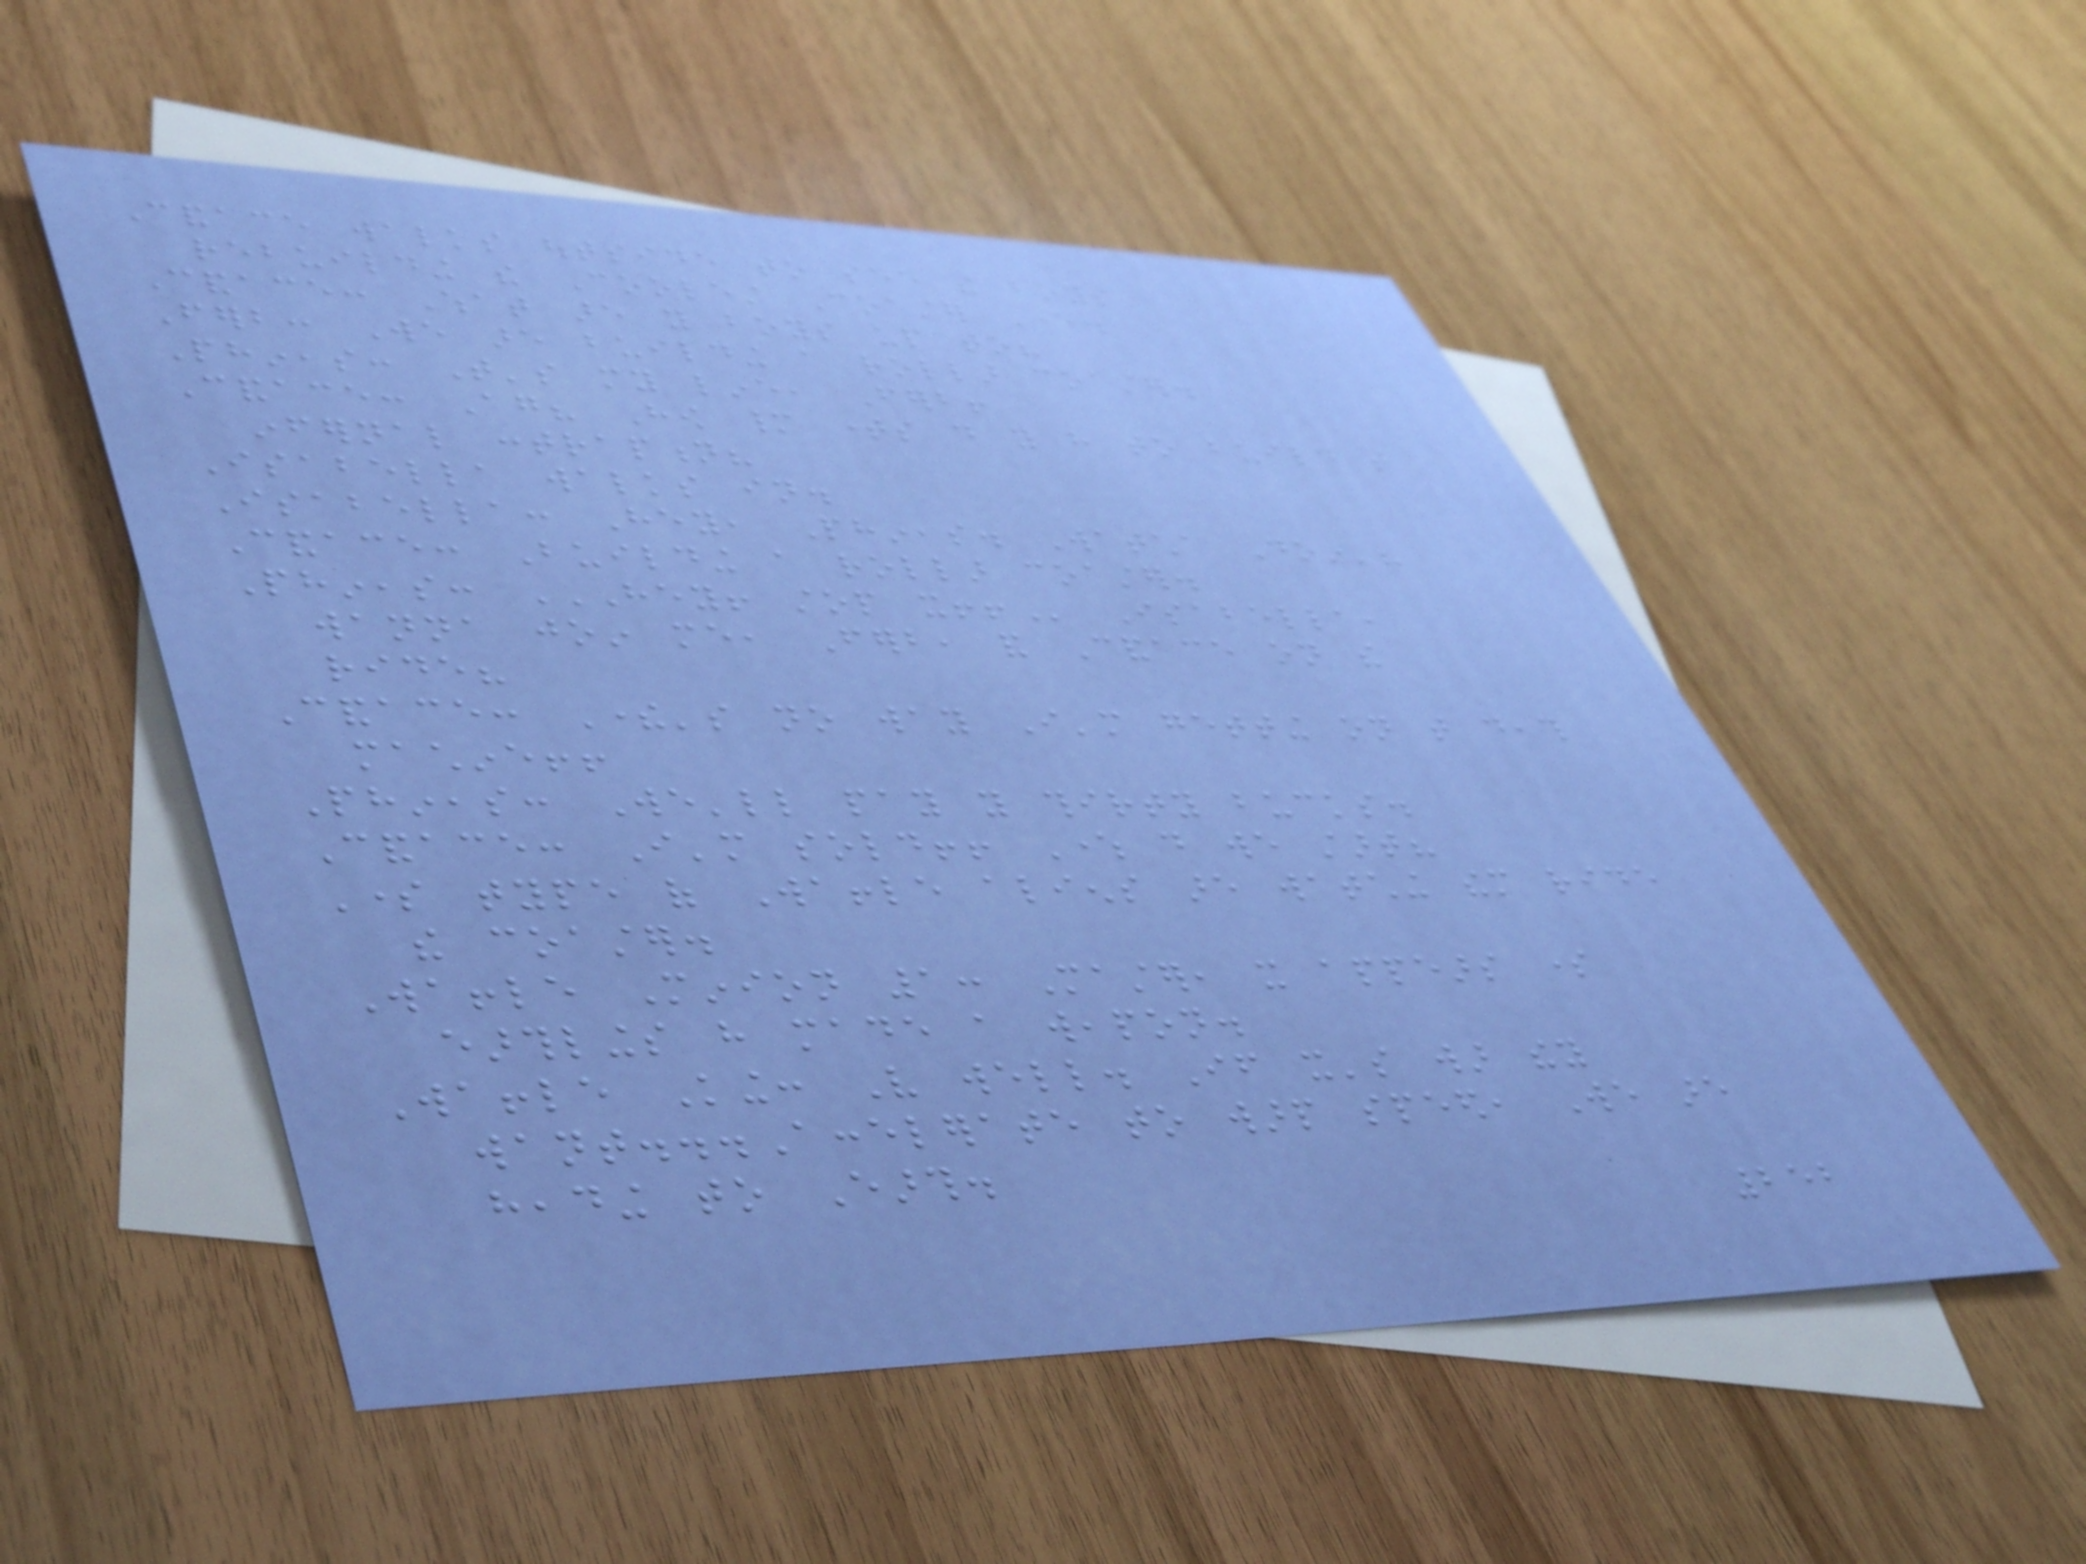Candace walks outside to see the boys
rebuilding the Coolest Coaster Ever.
Candace: What are you boys up to?
Ferb: We are building a rollar coaster.
Phineas: That's my line, Ferb!
Candace: Again? How many times do you have to build that
infernal contraption?
Isabella walks in.
Isabella: Hey, Phineas. Watcha Doin'?
Candace: Building a rollar coaster.
Phineas: HEY! STOP IT!! Isabella,
wanna join me, Ferb, and Candace on the
ride?
Candace: There's no way I'm getting on that death
machine!!
Phineas: We'll pay you thirty bucks.
Candace: I'm sold!! Where do we start?
Some type of Waffle aliens are watching them ride
the coaster.
Waffle Minion 1: Master, it appears some
earthlings have made a weapon.
Waffle King: Very well. If it's war they
want...Accelerate to warp speed, We are
heading to Earth.
252
